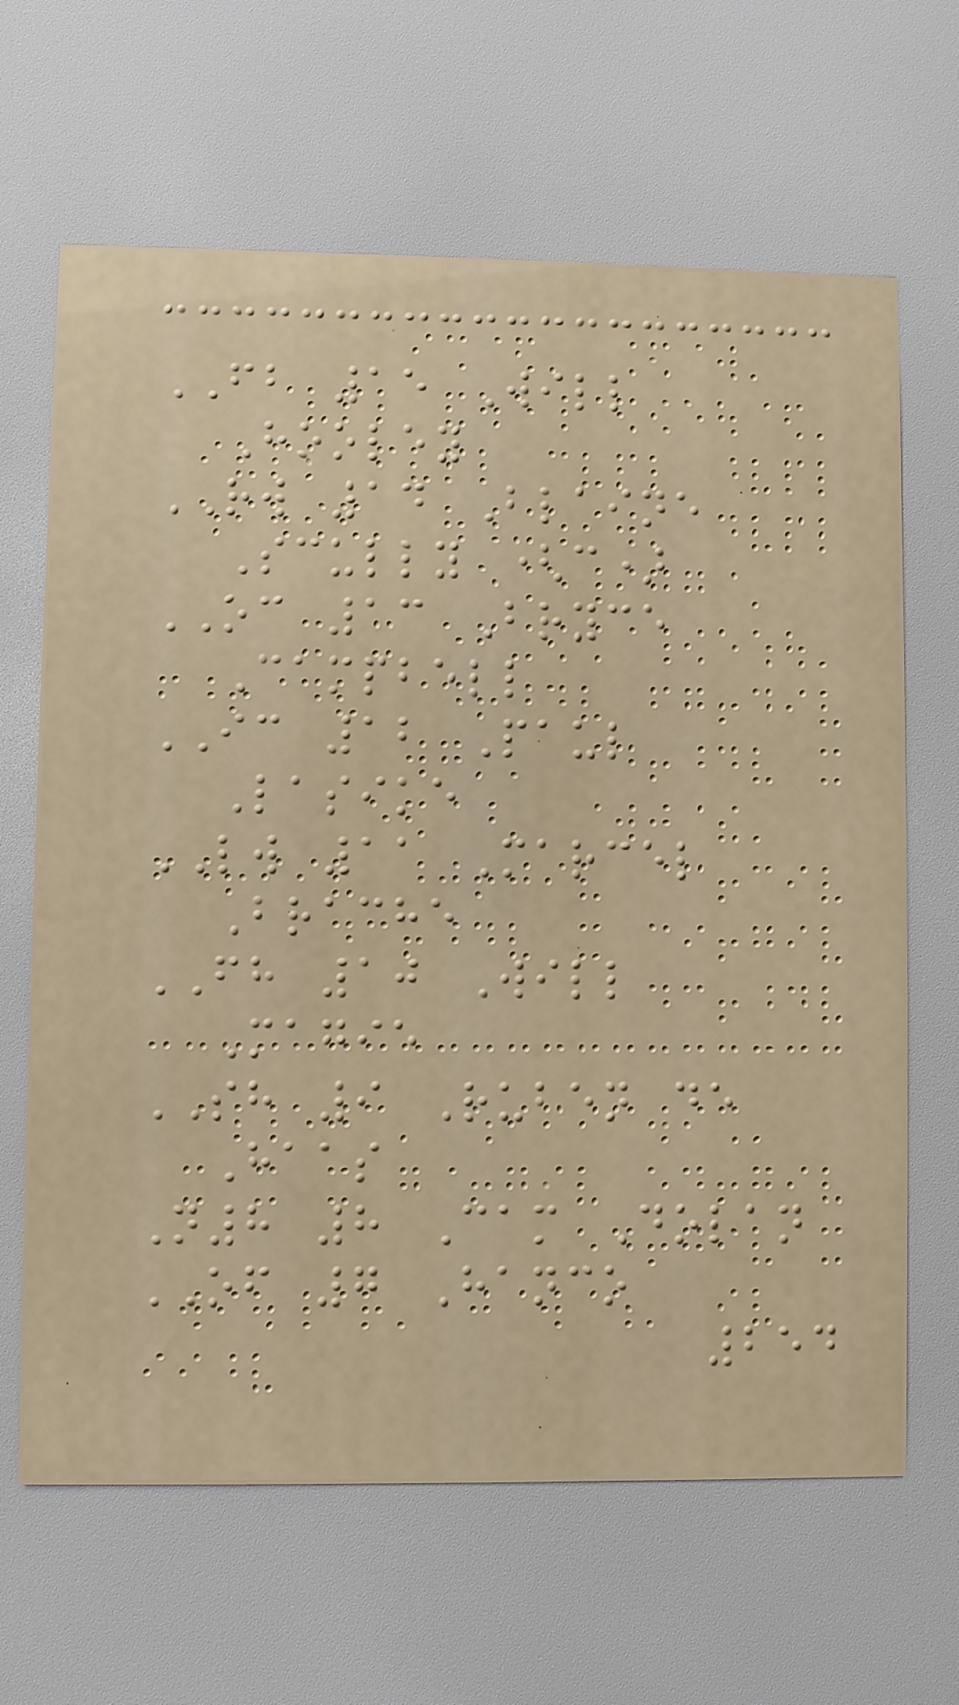FB 15 Will
Hooley
RW 14 Blaine
Scully (c)
OC 13 Bryce
Campbell
IC 12 Paul
Lasike
LW 11 Marcel
Brache
FH 10 Will
Magie
SH 9 Ruben de
Haas
N8 8 Cam Dolan
OF 7 Hanco
254
